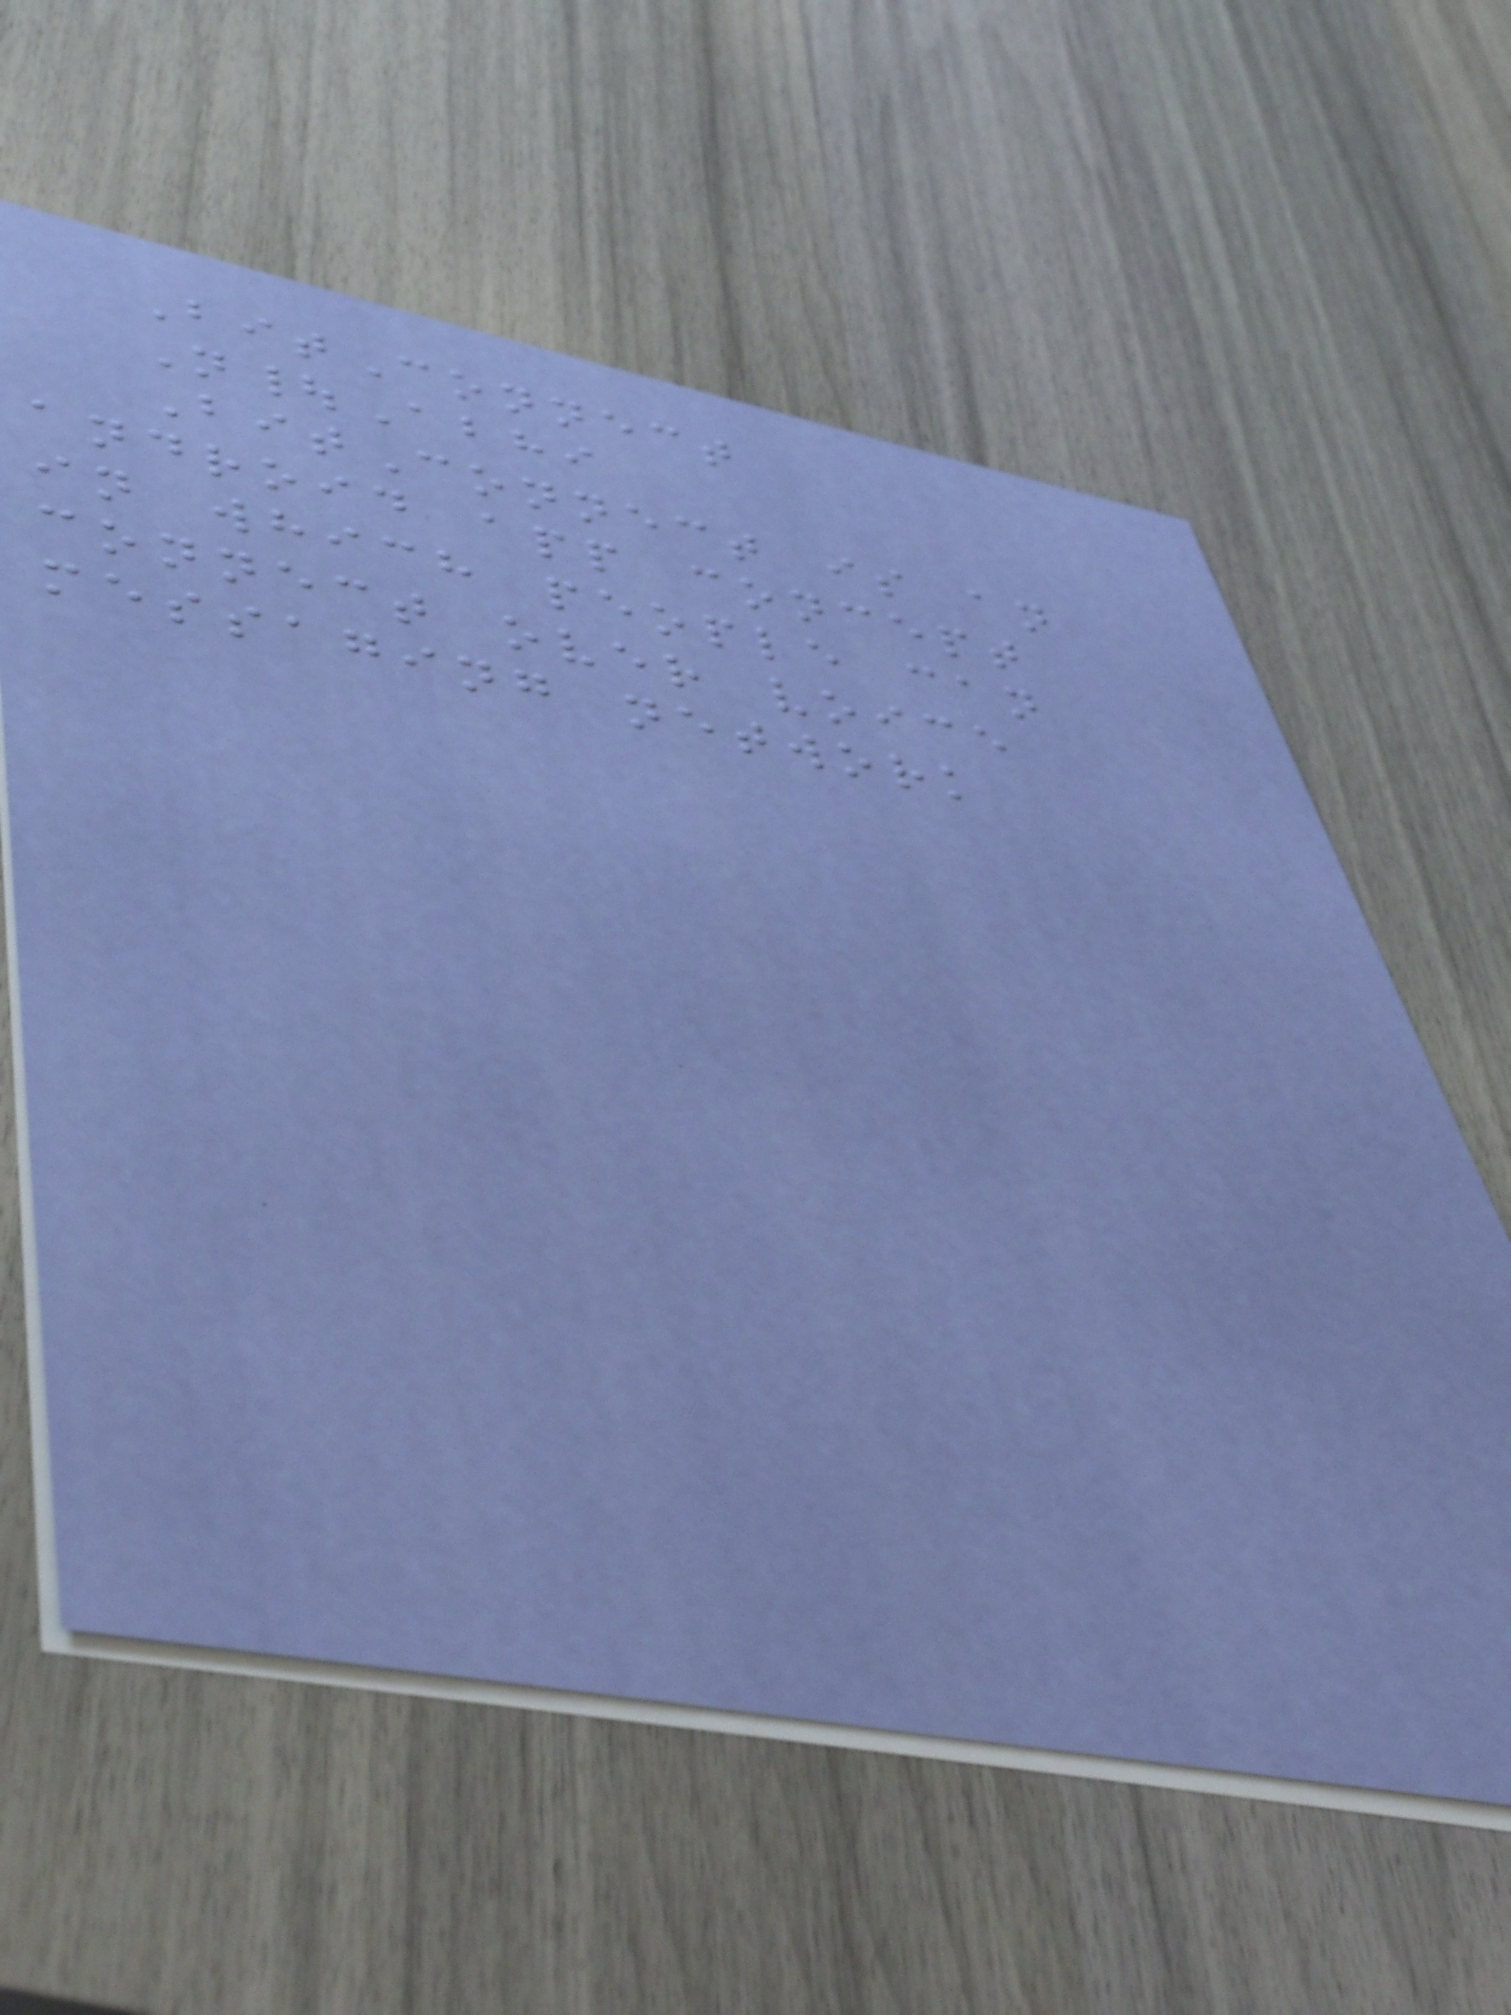BitConnect
N|Abhi
BitConnect is an
android app concept
in which people can
connect over voice
messaging network
